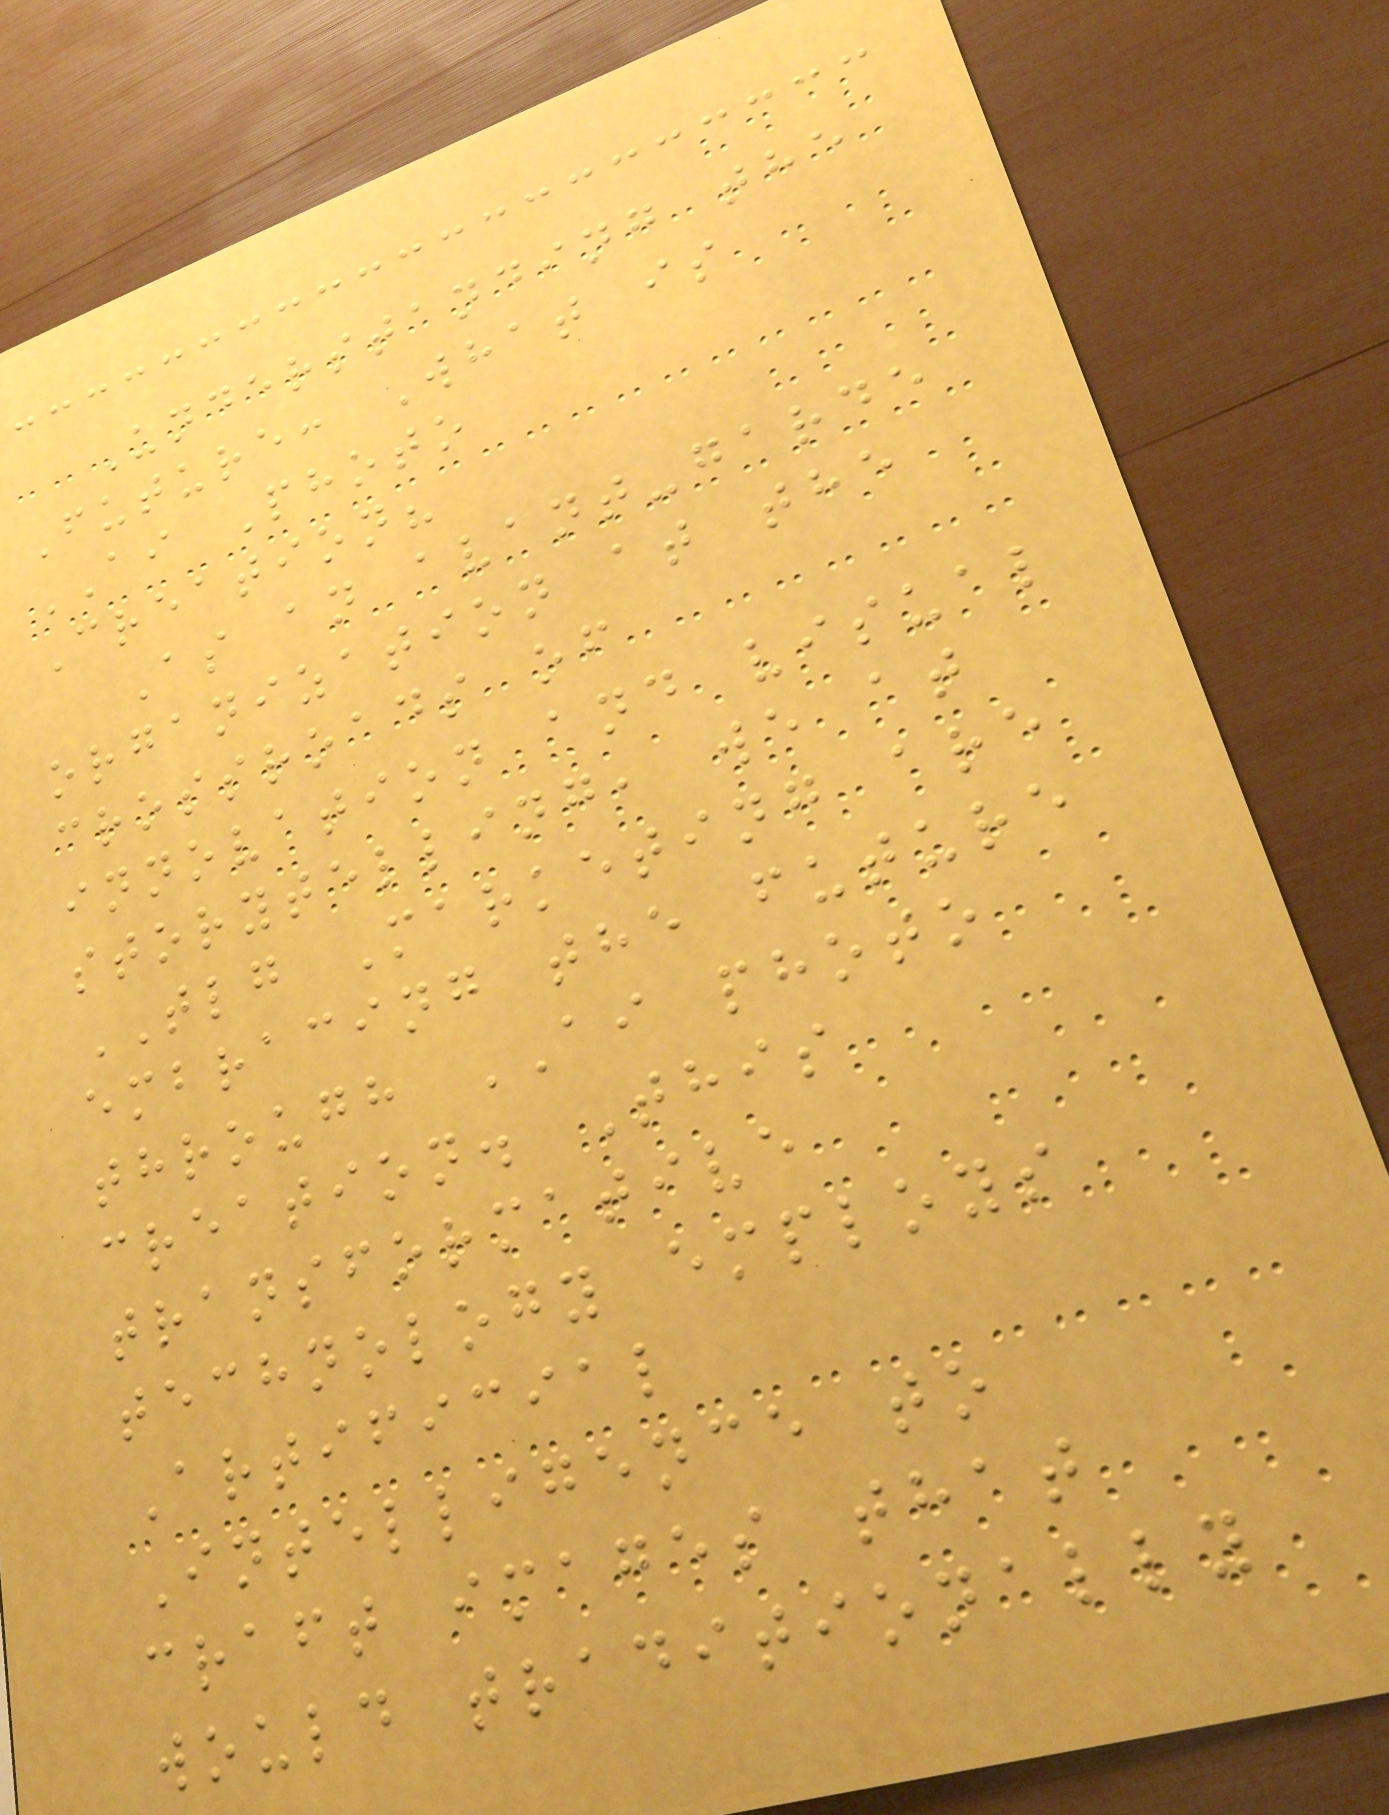Understanding the
Future: What is
AI Photo
Creation?
As an avant-garde
organization at the
crossroads of
innovation and visual
storytelling, we at
TLG Marketing are
embracing the future
through AI photo
creation. This
transformative
technology employs
Artificial
Intelligence to
craft images that
would traditionally
